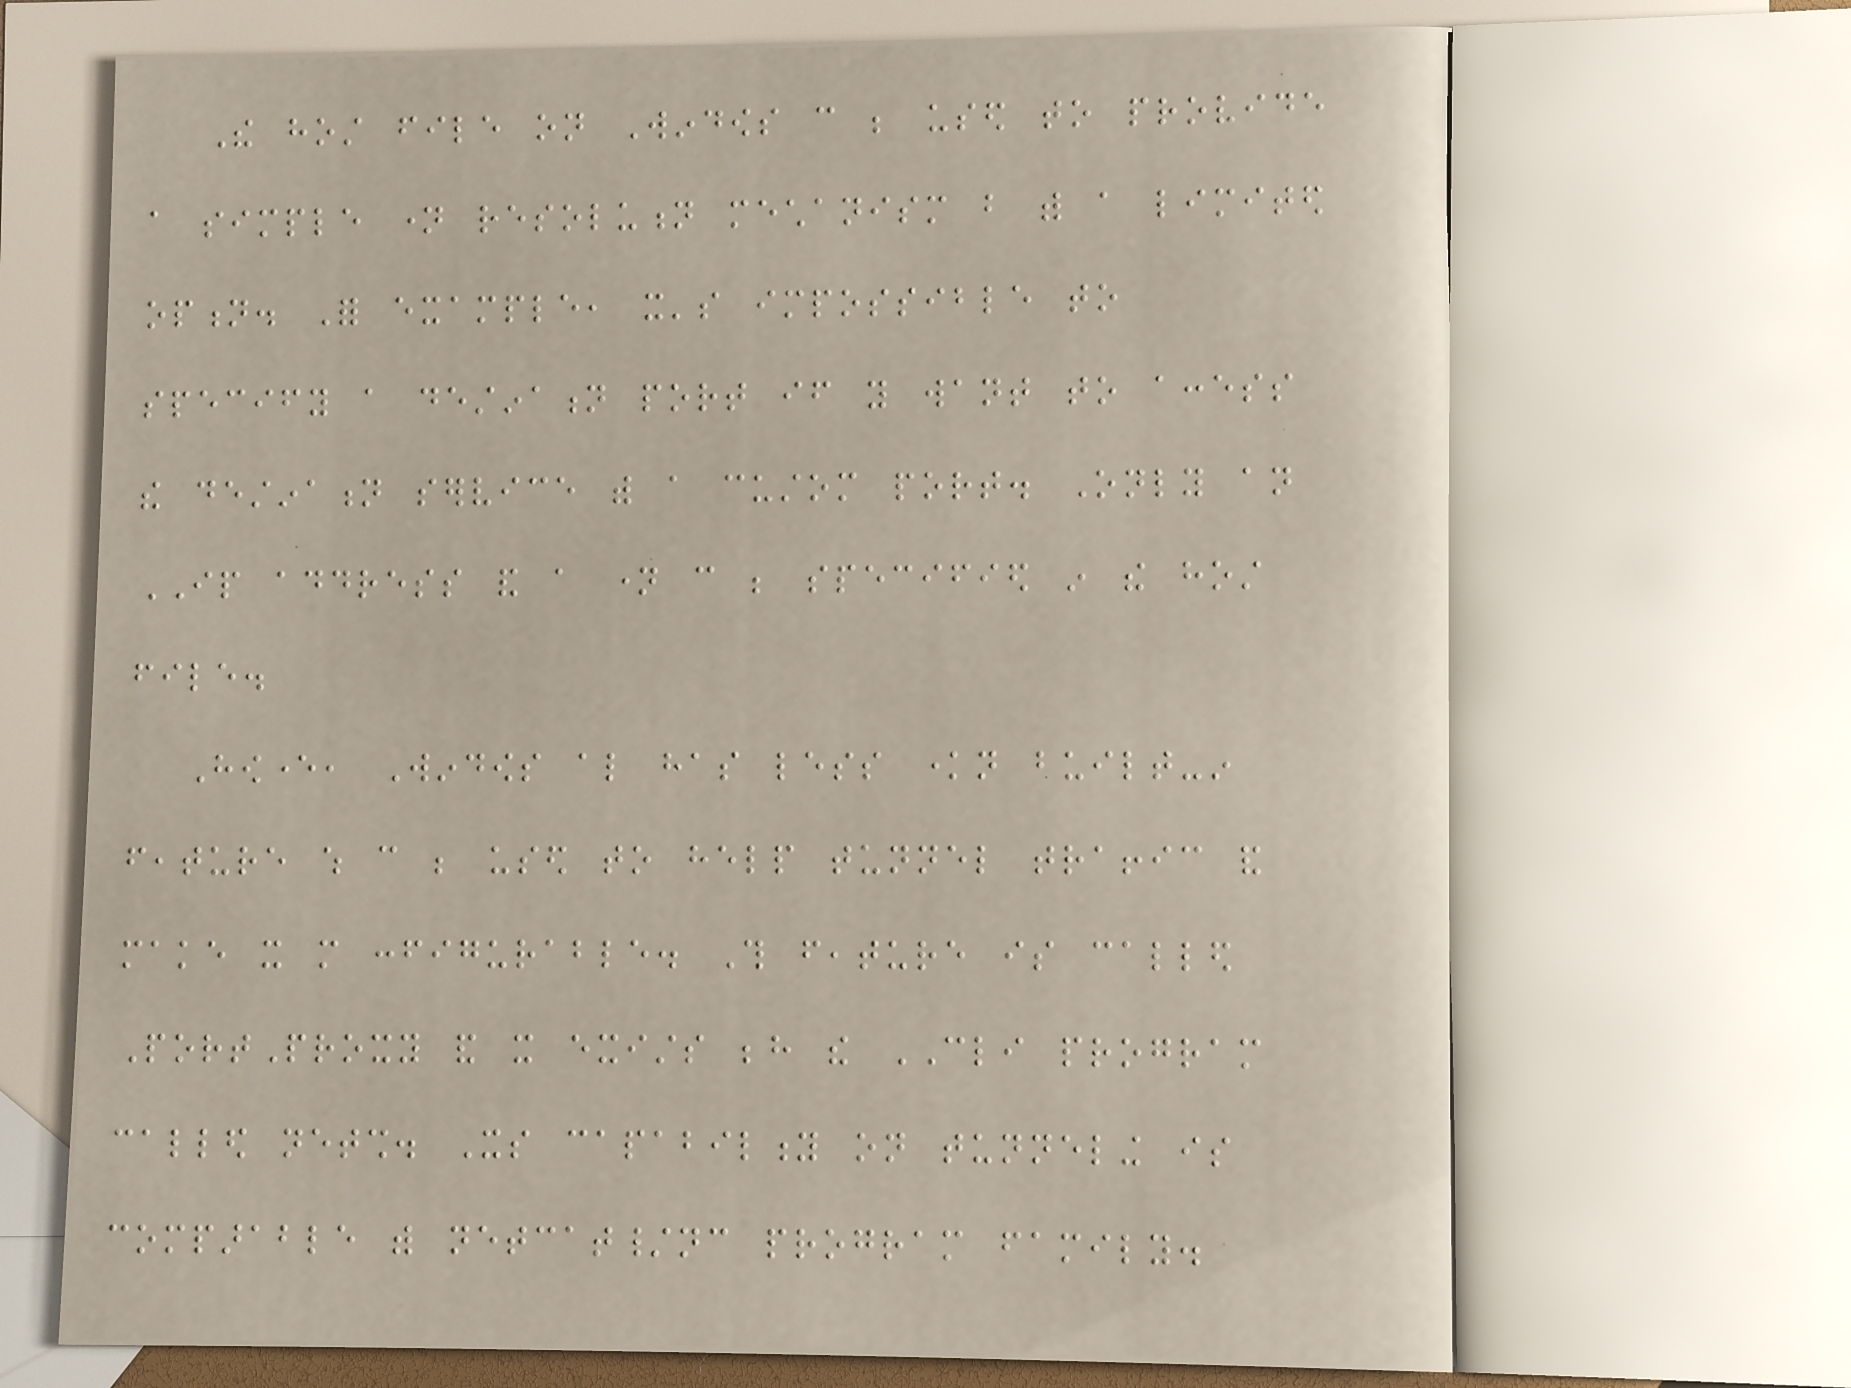The host file on Windows can be used to provide
a simple name resolution mechanism but with a limited
option. For example, it's impossible to
specify a destination port if you want to access
the destination service with a custom port. Only an
IP address and a name can be specified in the host
file.
However, Windows also has less known built-in
feature which can be used to help tunnel traffic and
make it more configurable. This feature is called
PortProxy and it exists behind the CLI program
called netsh. Its capability on tunneling is
comparable with netcat/nc program family.
